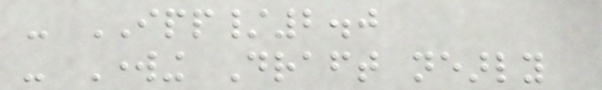- IPP/2.0
- Working Draft nearly
